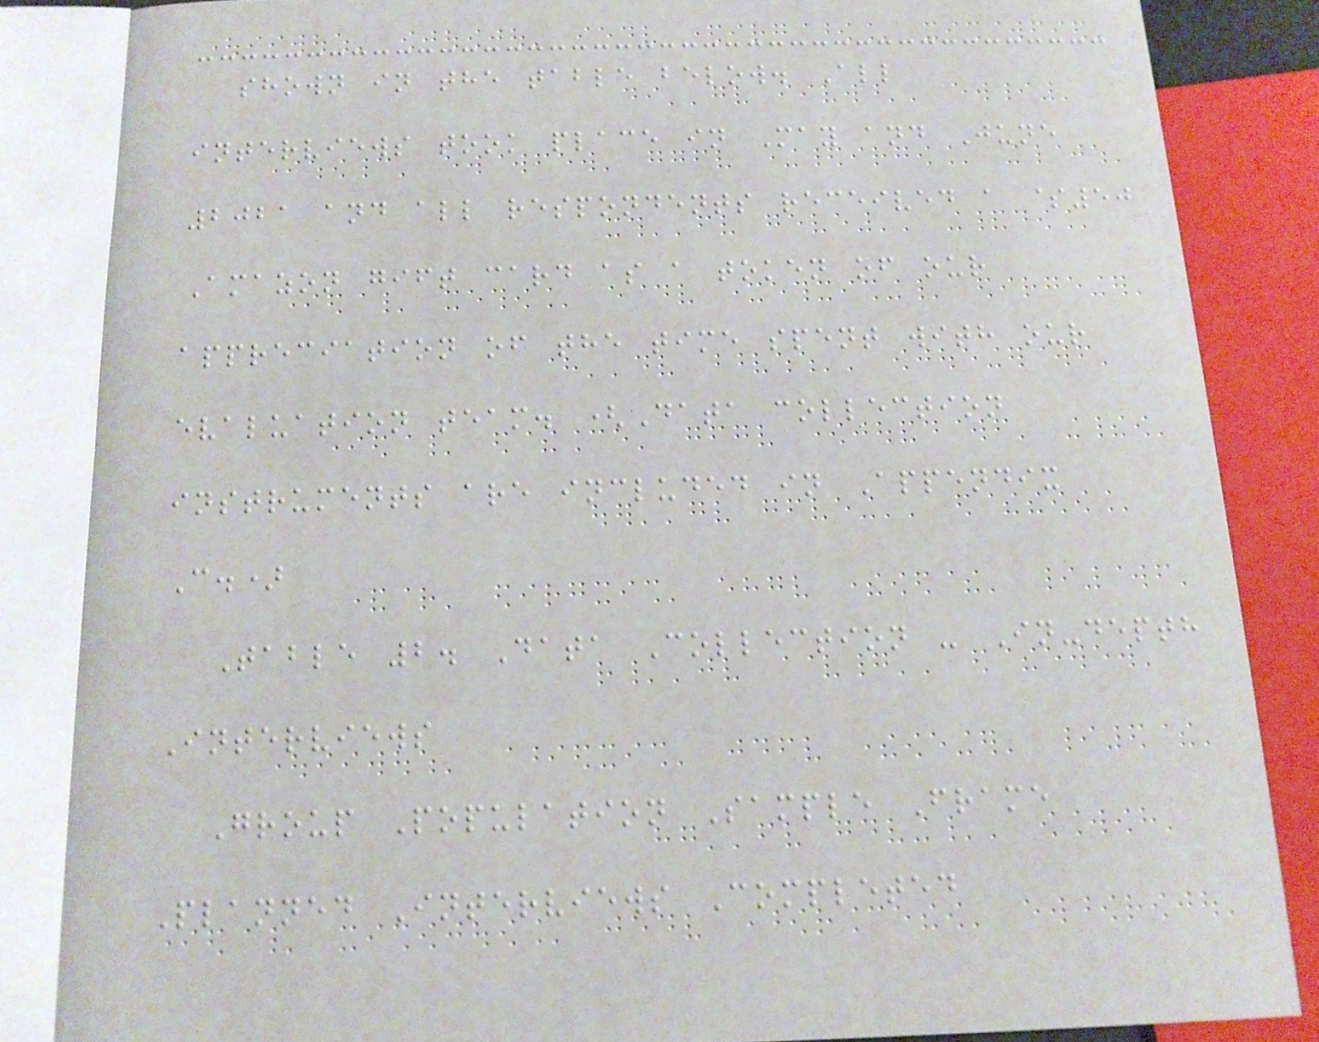shown in the table below. All
interviews took place in May and June
2021 and all respondents received a $50
Amazon gift card as a token of our
appreciation of the time spent with our
evaluation team. (Data collection
instruments are included in Appendix
C.)
Table 2. Data Collection - In-depth
Interviews
Group Population Sample Frame
Planned Interviews Completed
